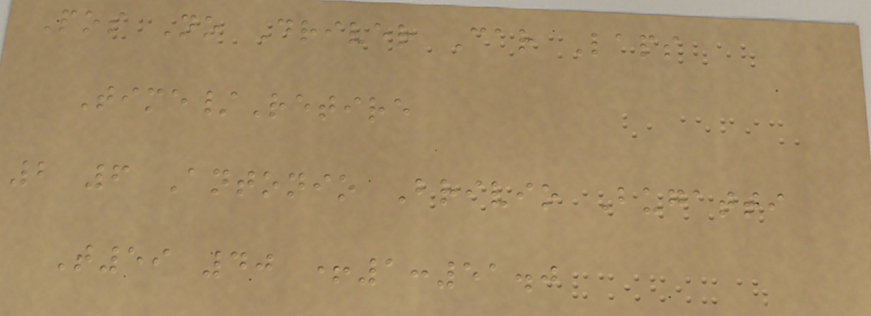Pos No Driver Car Laps
Time/Retire
2 6 Antonio Brivio Bugatti
T59 40 +1:51.0
